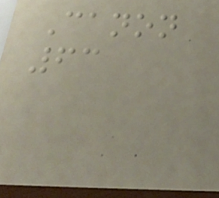Canon
63
